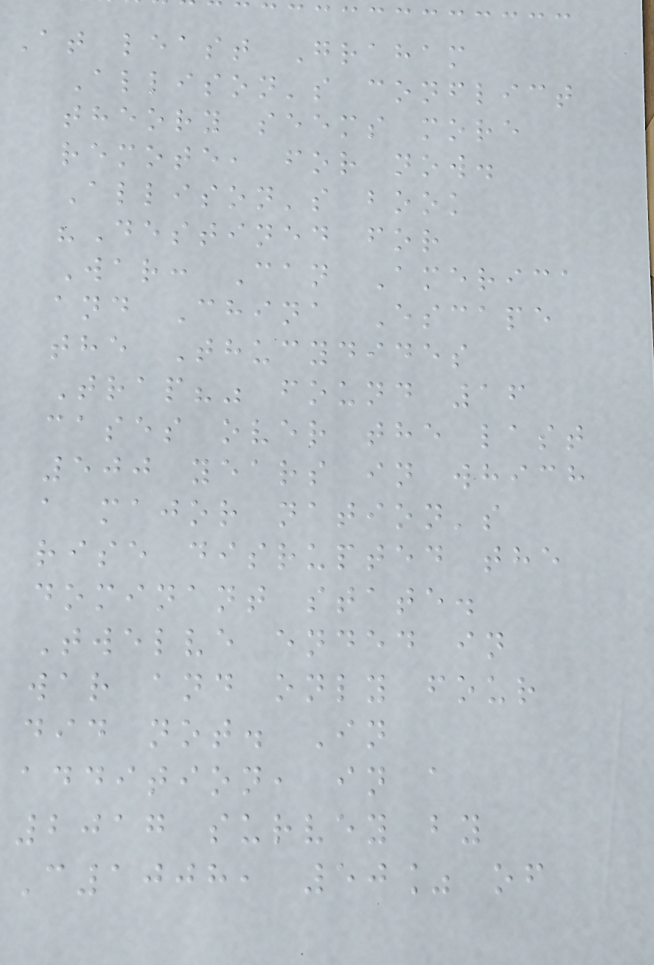At least Graham
Allison's conflict
theory seems more
remote, for now.
Allison's book
"Destined for
War: Can America
and China Escape
the Thucydides
Trap?" found 16
cases over the last
500 years in which
a major nation's
rise disrupted the
dominant state.
Twelve ended in
war and only four
did not. In
addition, in a
2017 survey by
C1008, 50% of
